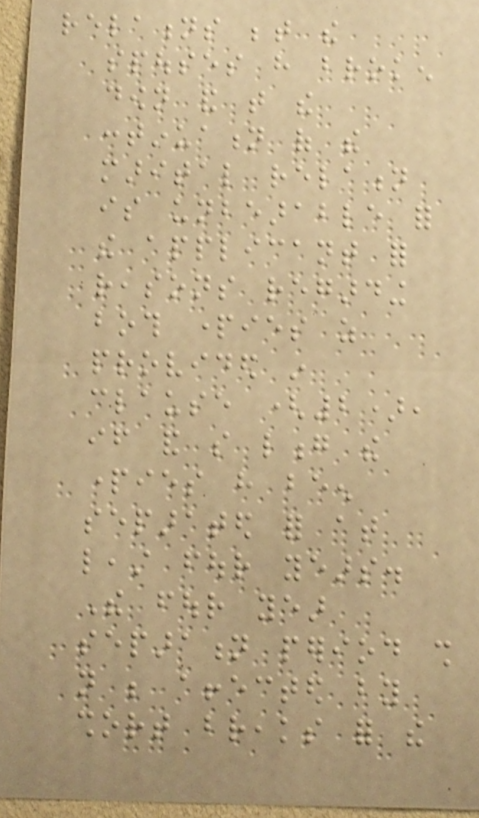relations between the
spouses have broken
down and that the
continuation of the
marital relation
is unbearable for
the applicant for
reasons regarding
both parties as
provided in
clause (2),
if and so long the
parties have been
separated for at
least four years.
The four year
separation period shall
not be affected by
short breaks for the
